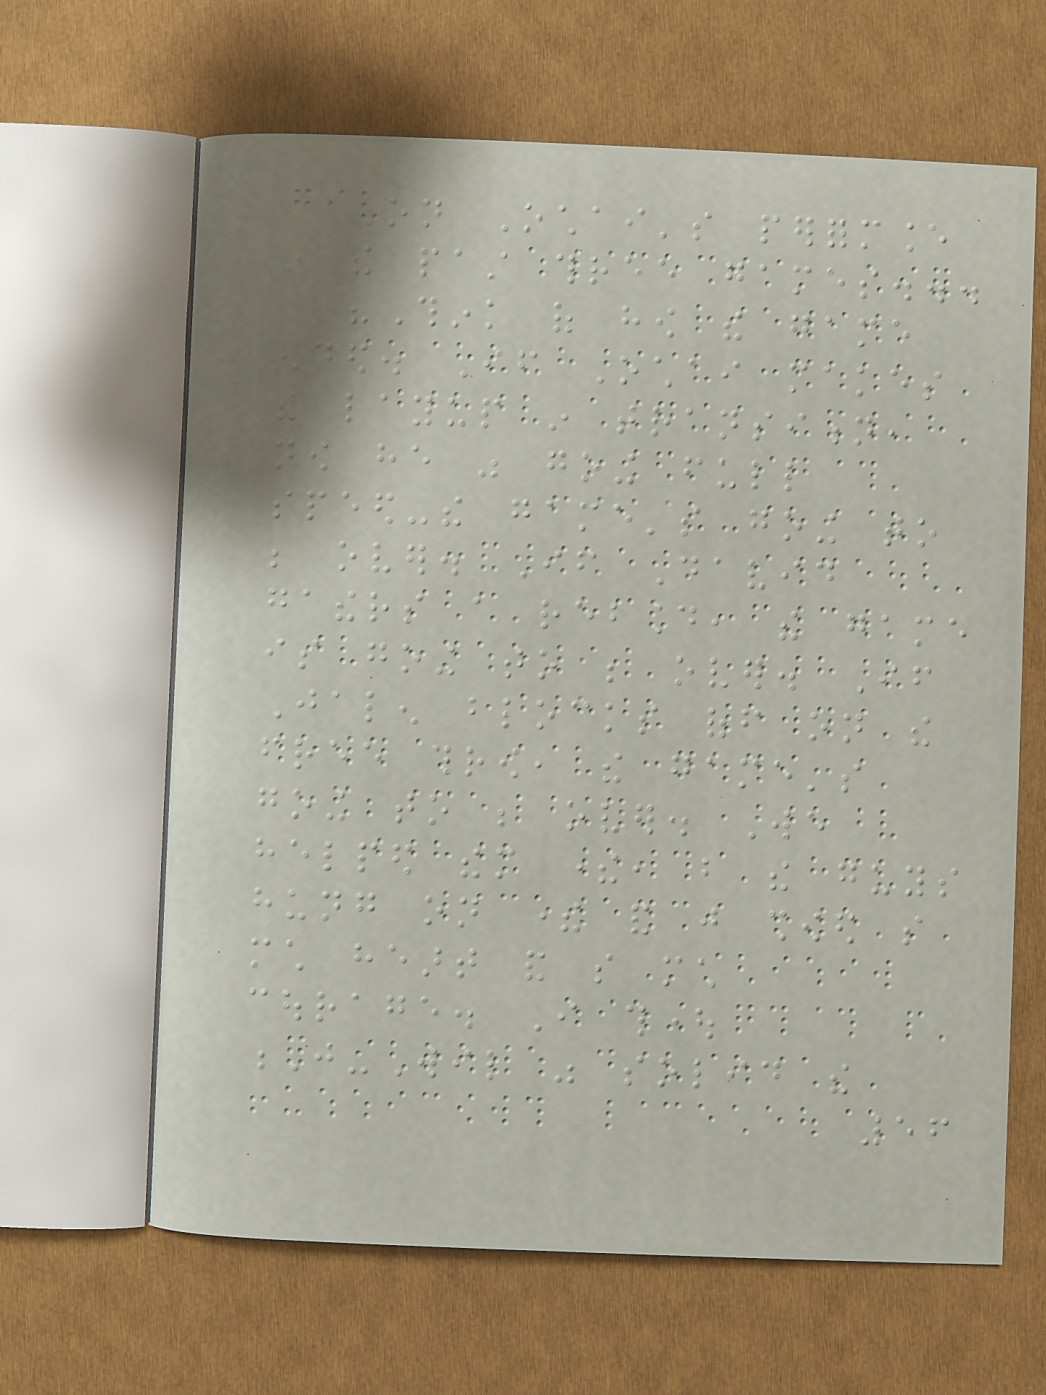On Ochai's performance
in the past three games...
"Think of how the game
ended. If Ochai makes
the layup in transition,
now he was going full
speed-the game's going to
be over. If David
gathers a rebound, the game
is going to be over. If
Jalen blocks off on the
free throw, the game's
going to be over. We
helped them there, but the guys
hung on there and just showed so
much heart and so much
courage. I thought
J-Wil was solid the
56
